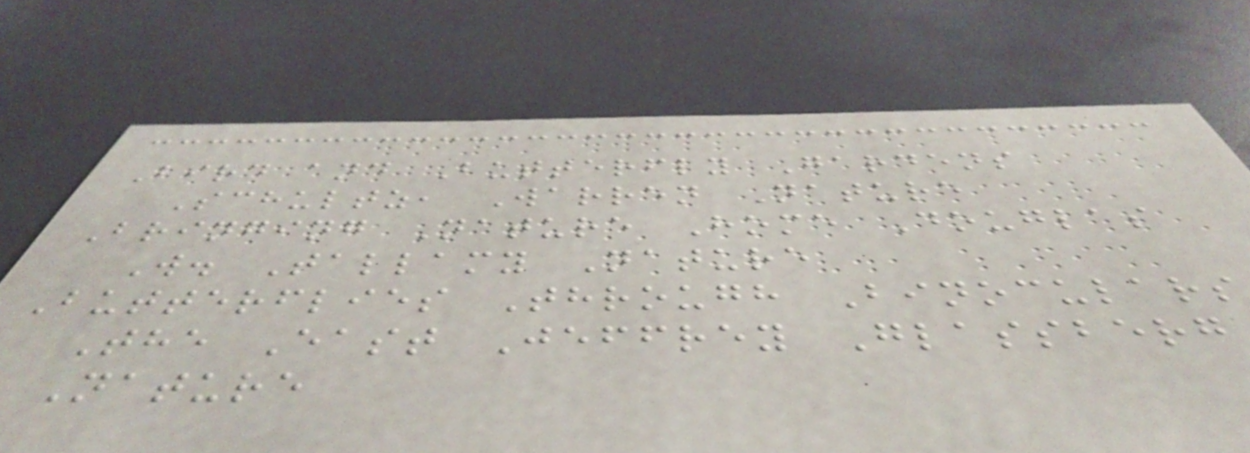Bird and Butterfly Gardens
Schultz, Warren Nature
Bringing Nature Home Douglas
W. Tallamy Nature
Butterflies Through Binoculars
The East Jeffrey Glassberg
Nature
